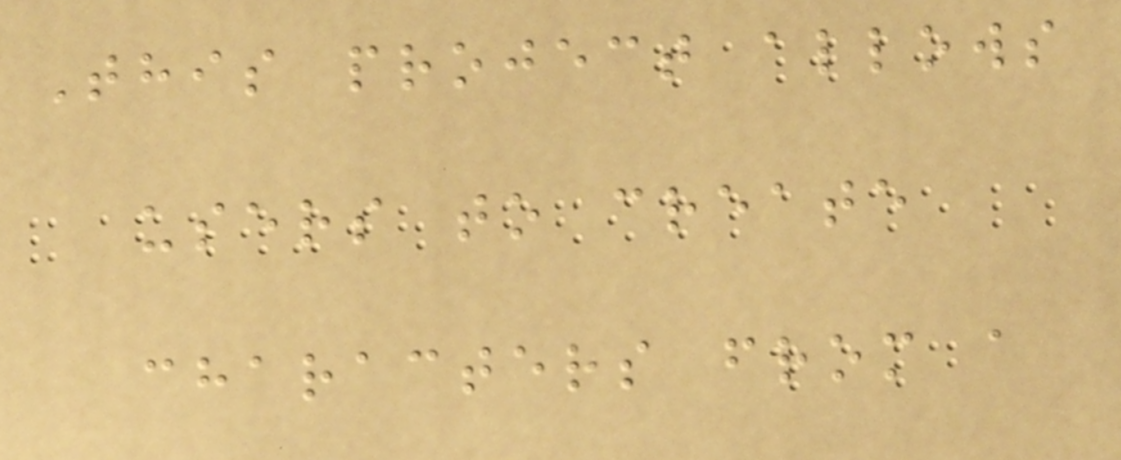This project allows
users to create
characters from a
